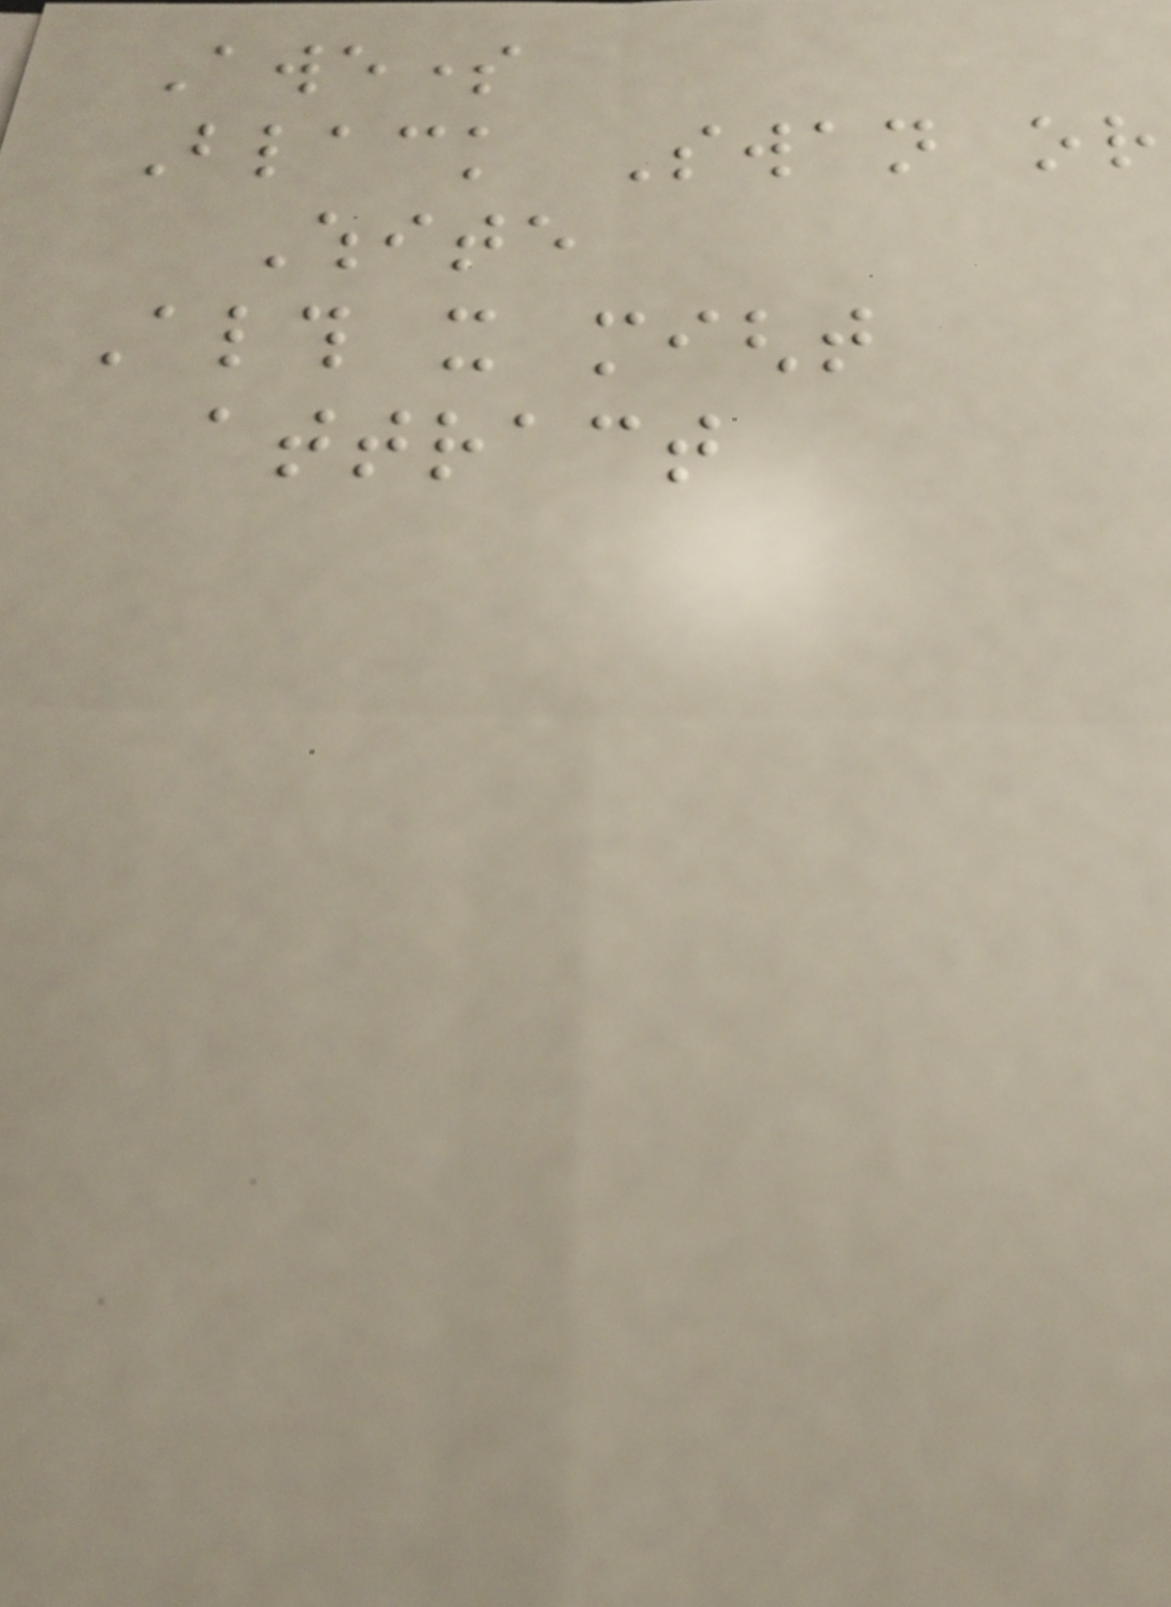Awesome
Black Swan or
White
Although it might
attract
